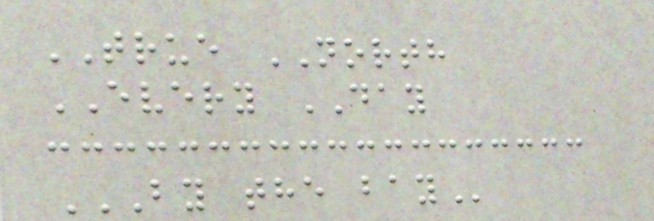TRUE NORTH
EVERY DAY
BY THE BAY
